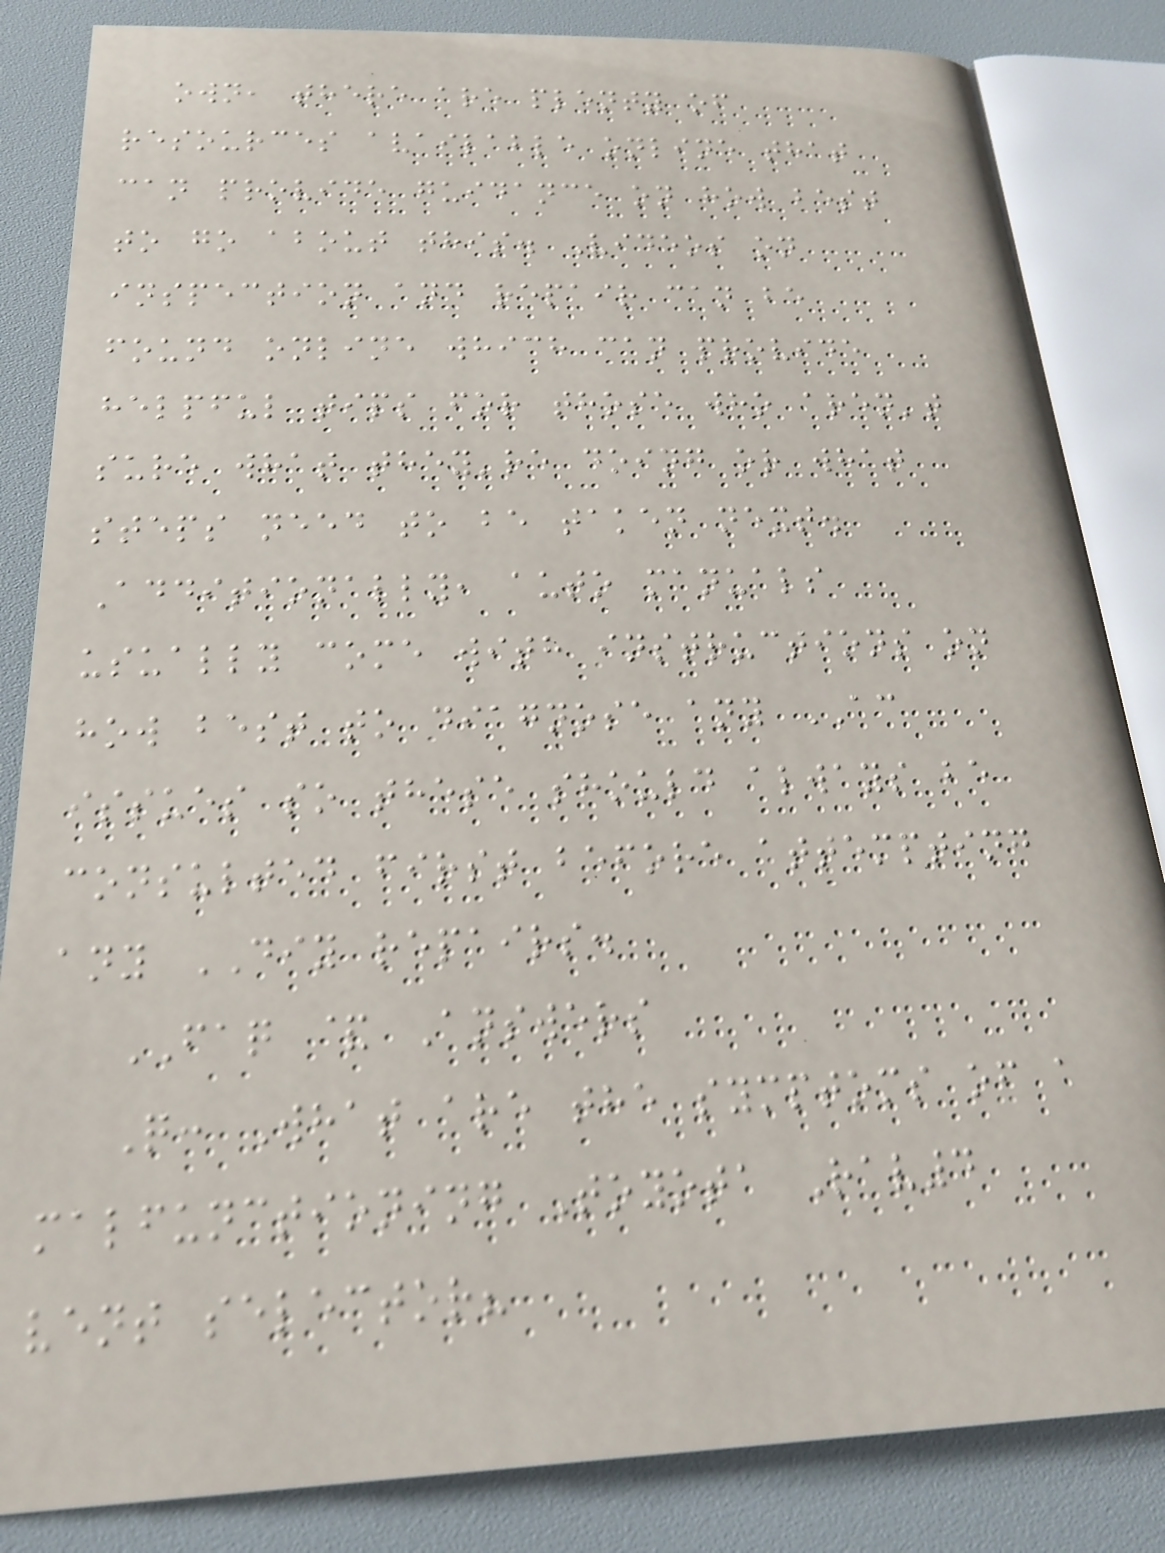own, there are plenty of
resources available online that
can provide guidance on how best
to go about this. Videos on
inspection and repair can be
found online which can provide
helpful tips for those who aren't
sure what they're doing or what
steps need to be taken next.
Additionally, auto manuals
usually come with instructions on
how best to diagnose any AC
issues so these should always be
consulted first before attempting
any DIY repairs.
FAQ & Answers
Q: What are the symptoms of a
malfunctioning Toyota Rav4
vent selector?
